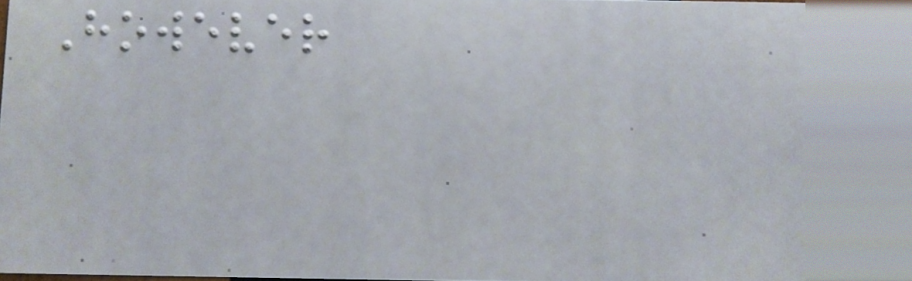However
